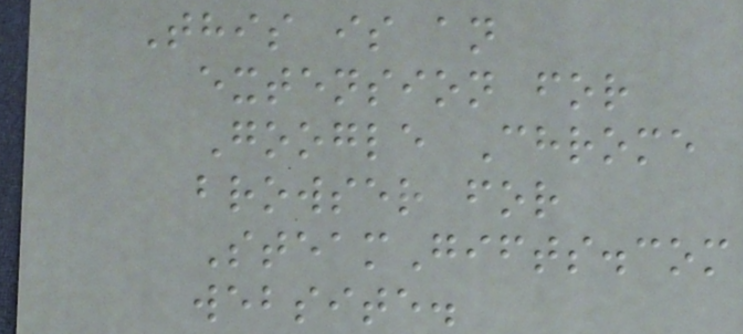This is an
extension for
Google Chrome
browser for
SteamGifts.com
website.
